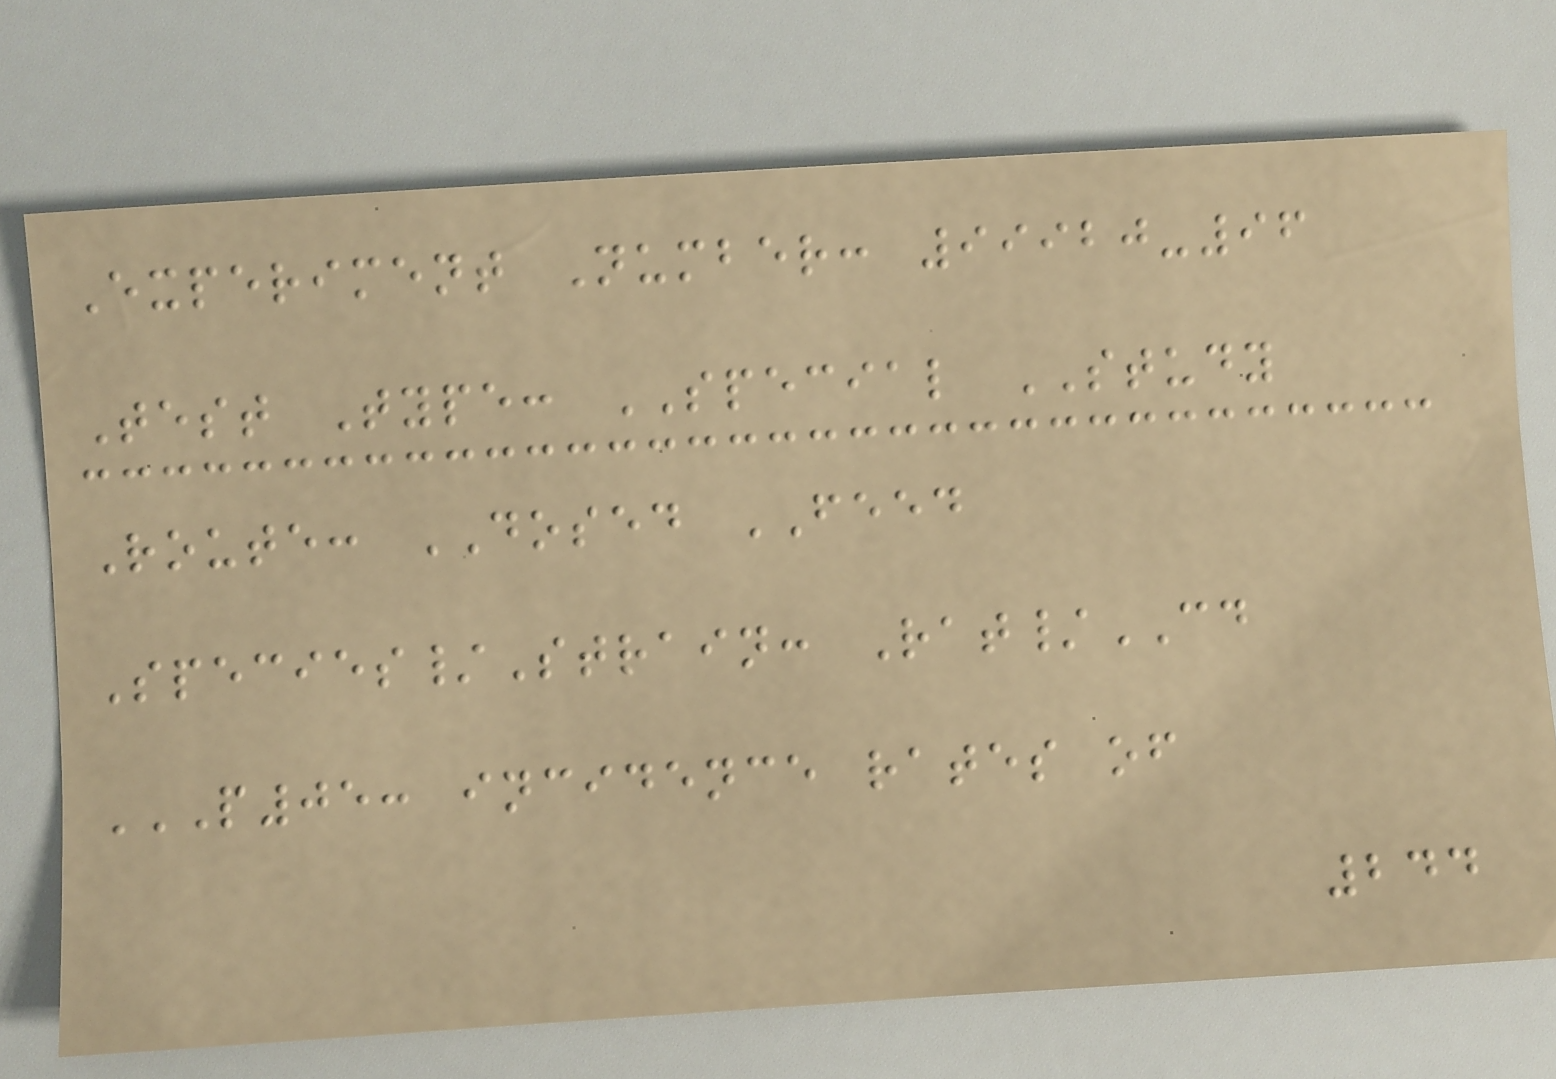Experiment Number: 99920-96
Test Type: SPECIAL STUDY
Route: DOSED FEED
Species/Strain: Rat/CD
P05: INCIDENCE RATES OF
244
